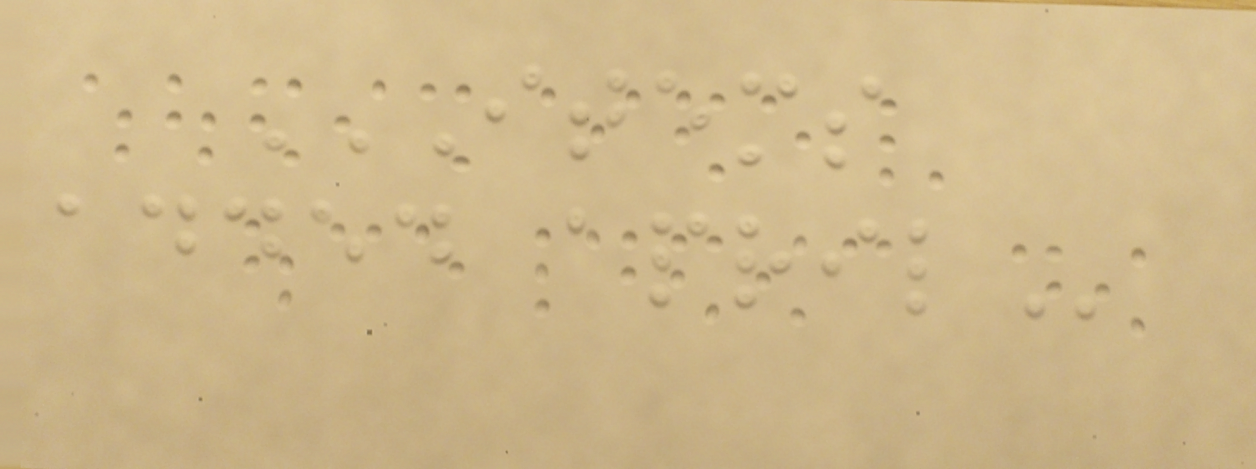ITEMS
ADDED APRIL
